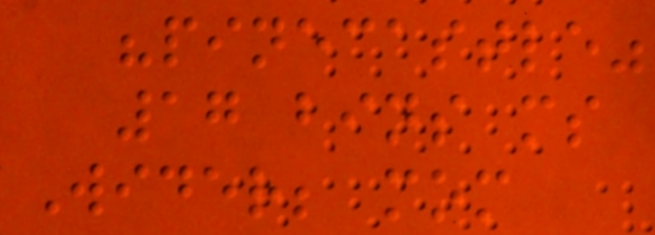"pinecastle"
17 bins ms
Wider; mom
